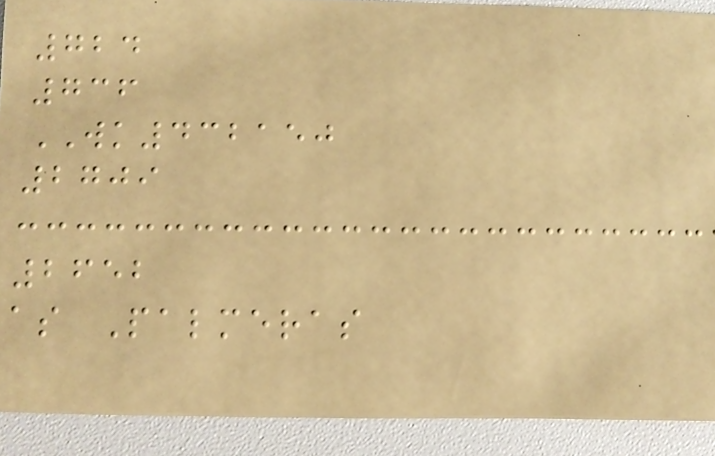724
736
WK432150
2709
2652
as Palmeras
